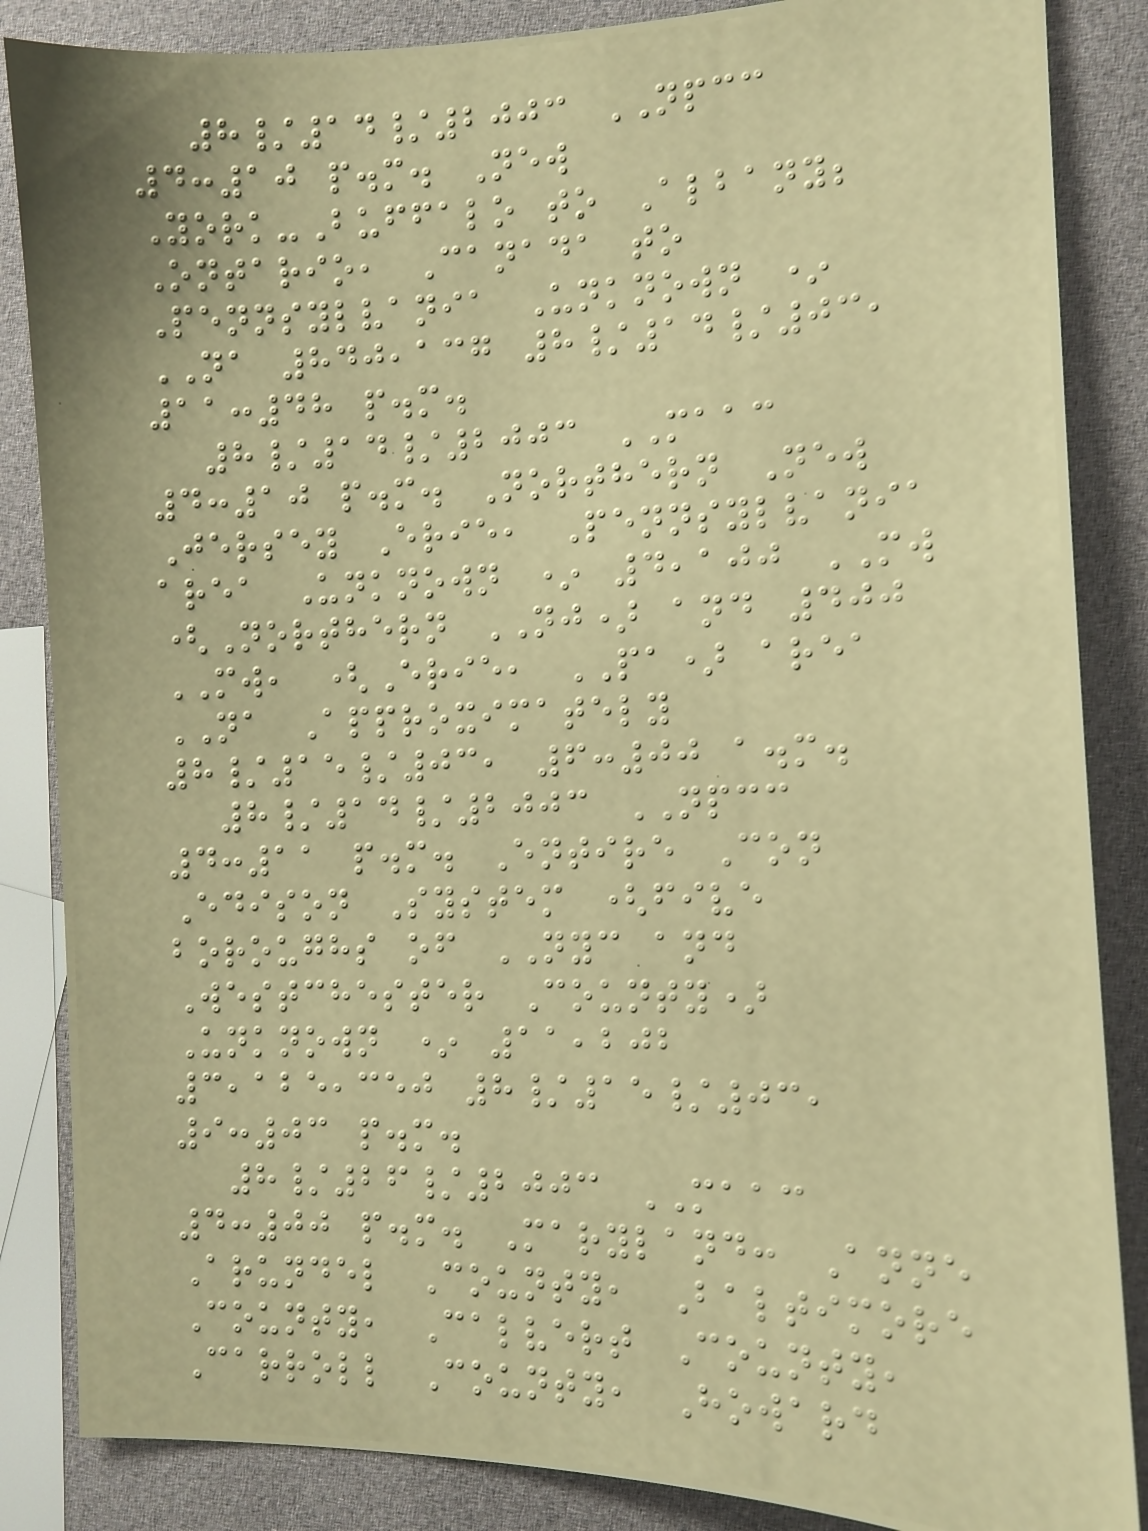8/14/2003 NPCC
4:10 p.m. New
York-Buffalo to Albany;
Ontario, Canada to
Pennsylvania Unknown *
NA 840,137 8/14/03,
11:48 p.m.
8/14/2003 MAAC
4:10 p.m. Northern New
Jersey Erie, Pennsylvania
area Unknown * 4,100 MW
(Northern NJ) and 400
MW, (Erie, PA) area
NA Approximately
8/15/03, 6:00 a.m.
8/14/2003 NPCC
4:11 p.m. Entire Con
Edison System (five
boroughs of NYC and
Westchester County)
Unknown * 11,202
3,125,350 8/15/03,
9:03 p.m.
8/26/2003 MAAC
4:00 p.m. Maryland: Anne
Arundel County, Baltimore
County, Calvert County,
Carroll County, Howard
